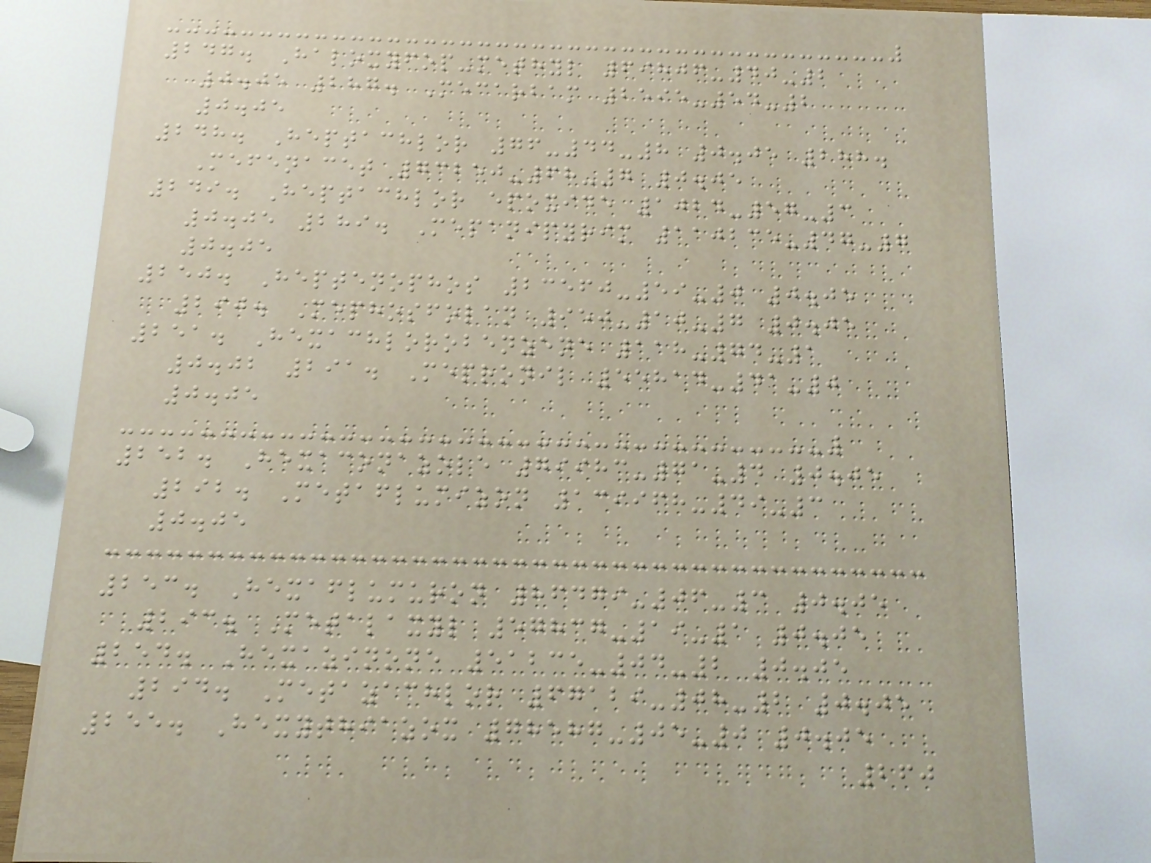247. Haloxyfop-methyl 69806-40-2
0.05 287. Mecarbam 2595-54-2
0.05
248. Heptachlor 76-44-8 0.05 288.
Mefenacet 73250-68-7 0.05
249. Heptachlor epoxide 1024-57-3
0.05 289. Mepanipyrim 110235-47-7
0.05
250. Heptenophos 23560-59-0 0.05
290. Mephosfolan 950-10-7 0.05
251. Hexachlorobenzene 118-74-1
0.02 291. Mepronil 55814-41-0
0.05
252. Hexaconazole 79983-71-4 0.05
292. Metaflumizon 139968-49-3
0.05
253. Hexaflumuron 86479-06-3 0.05
293. Metalaxyl 57837-19-1 0.05
254. Hexazinone 51235-04-2 0.05
294. Metazachlor 67129-08-2 0.05
255. Hexythiazox 78587-05-0 0.05
260
